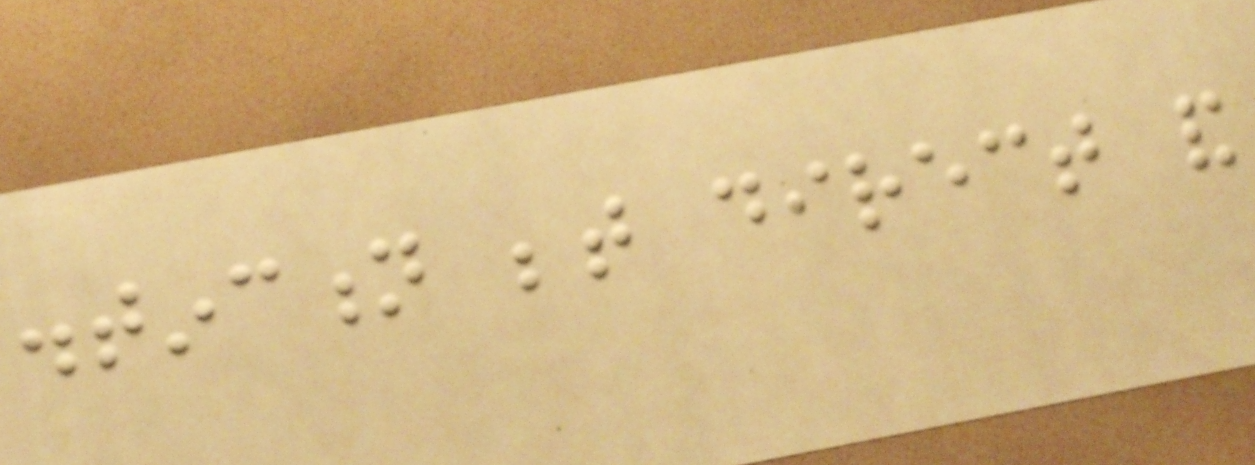distinction between direct and
